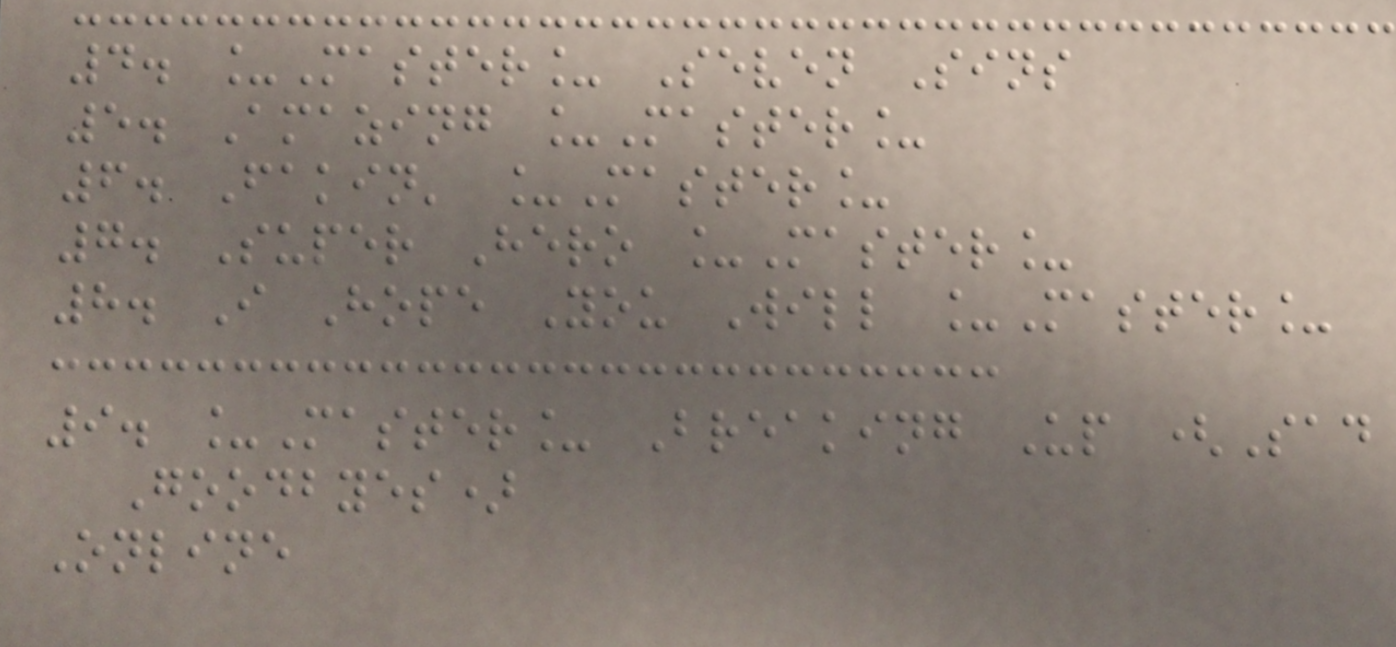4. _Master_ Seven Sins
5. Amazing _Master_
6. Fakin' _Master_
7. Super Hero _Master_
8. I Hope You Will _Master_
9. _Master_ Breaking Up (Sad
Goodbyes)
Online
